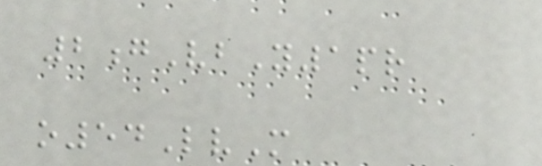2gVbY1pr
o54LvM
